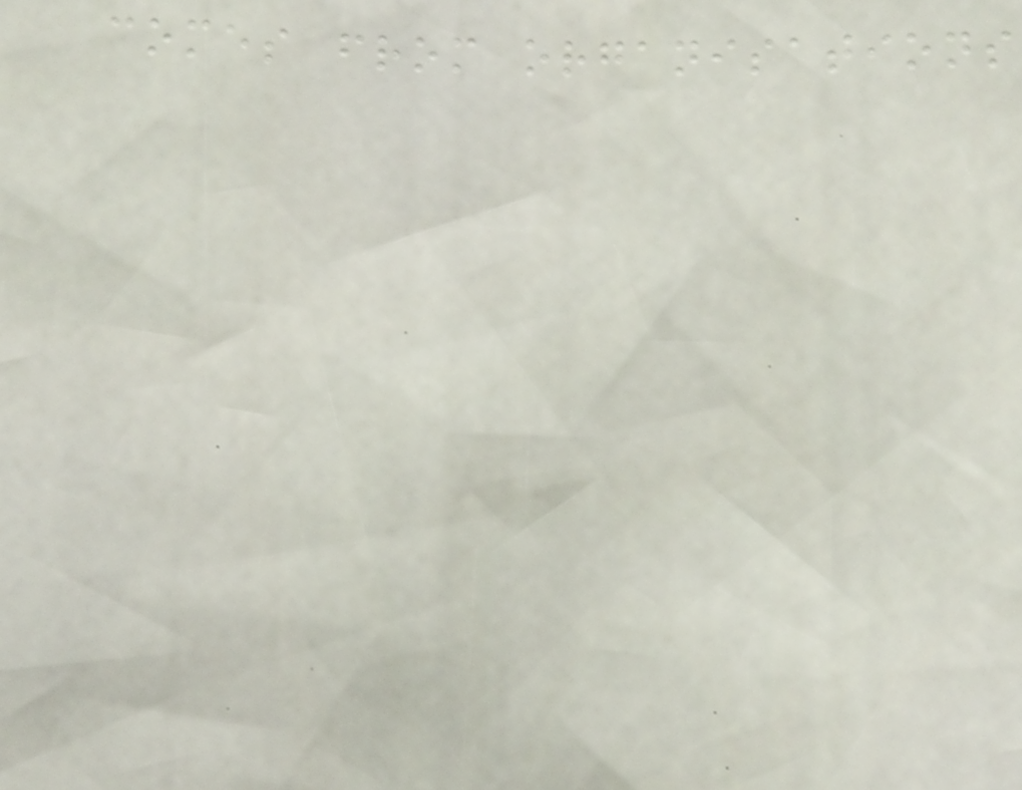comes from organisations
